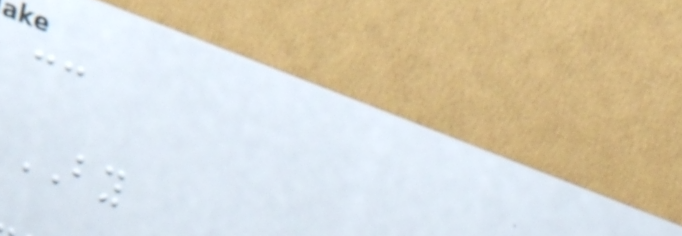cc
BY
